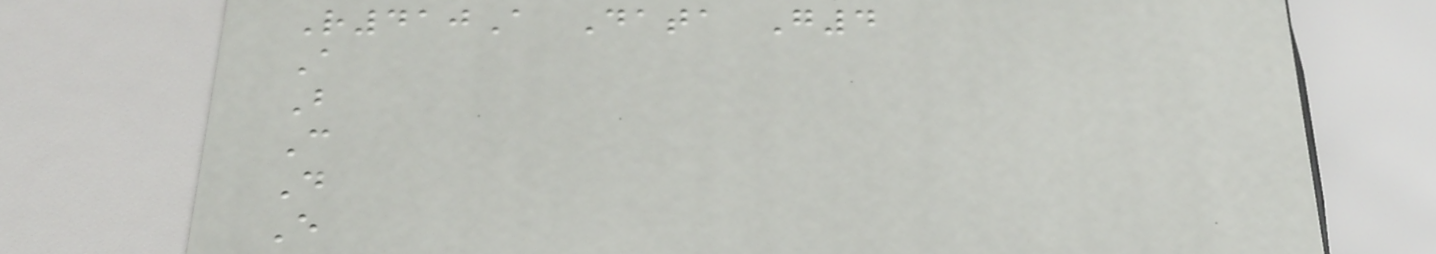R410A Data G4
A
B
C
D
E
